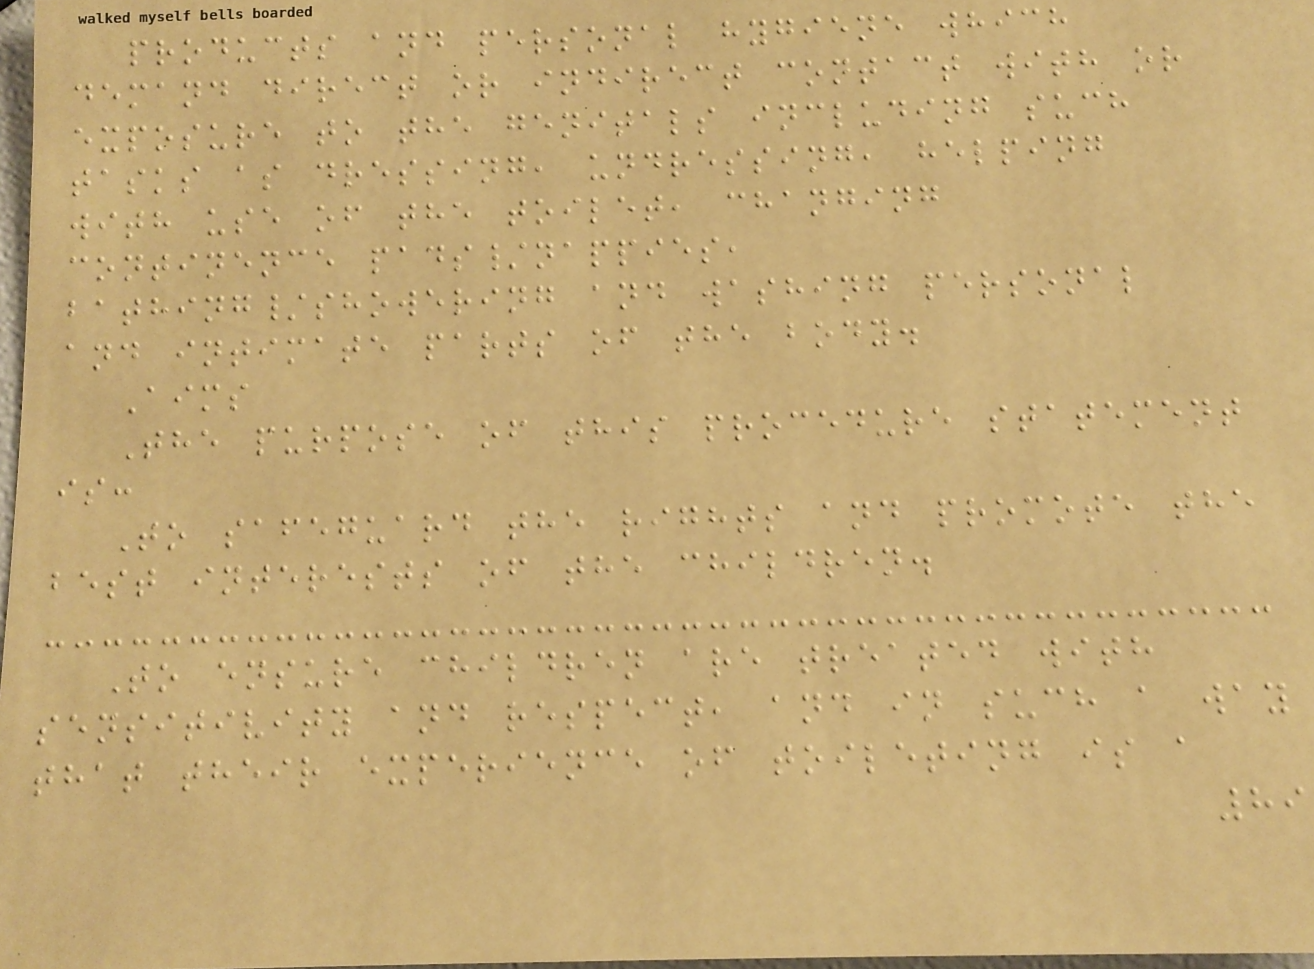products and personal hygiene which
demand direct or indirect contact with or
exposure to the genitals including such
tasks as dressing, undressing, helping
with use of the toilet, changing
continence pads/nappies,
bathing/showering and washing personal
and intimate parts of the body.
Aims
The purpose of this procedure statement
is:
To safeguard the rights and promote the
best interests of the children.
To ensure children are treated with
sensitivity and respect, and in such a way
that their experience of toileting is a
89
